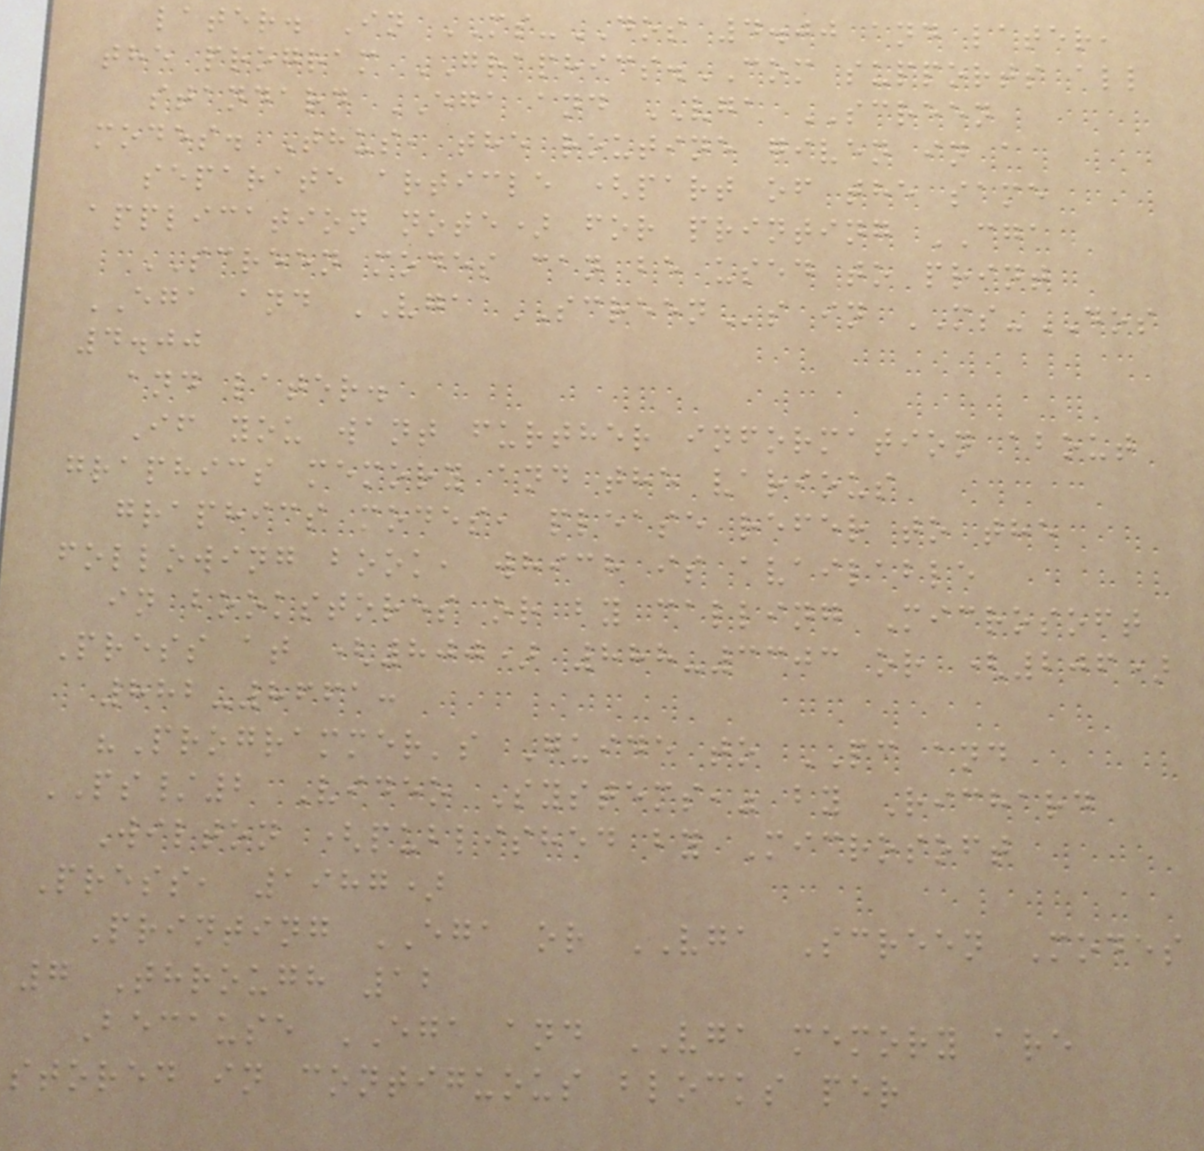later. In MS-DOS 4.00 and later,
the program GRAPHICS.COM supports all
standard EGA and VGA SCREEN
modes. Thus, the routine given in a
separate article (part of the same
application note) for printing CGA
SCREEN modes can be used to print
EGA and VGA SCREENs in MS-DOS
4.00
and later.
If you want further information about
graphics memory and the various
graphics modes, please refer to the
following book, which is available
in bookstores or by calling Microsoft
Press at (800) 888-3303 or (206)
882-8661:
"Programmer's Guide to PC and
PS/2 Video Systems," by Richard
Wilton (published by Microsoft
Press, 1987)
Printing EGA or VGA Screen Modes
7 Through 12
Because EGA and VGA memory are
stored in contiguous blocks per
